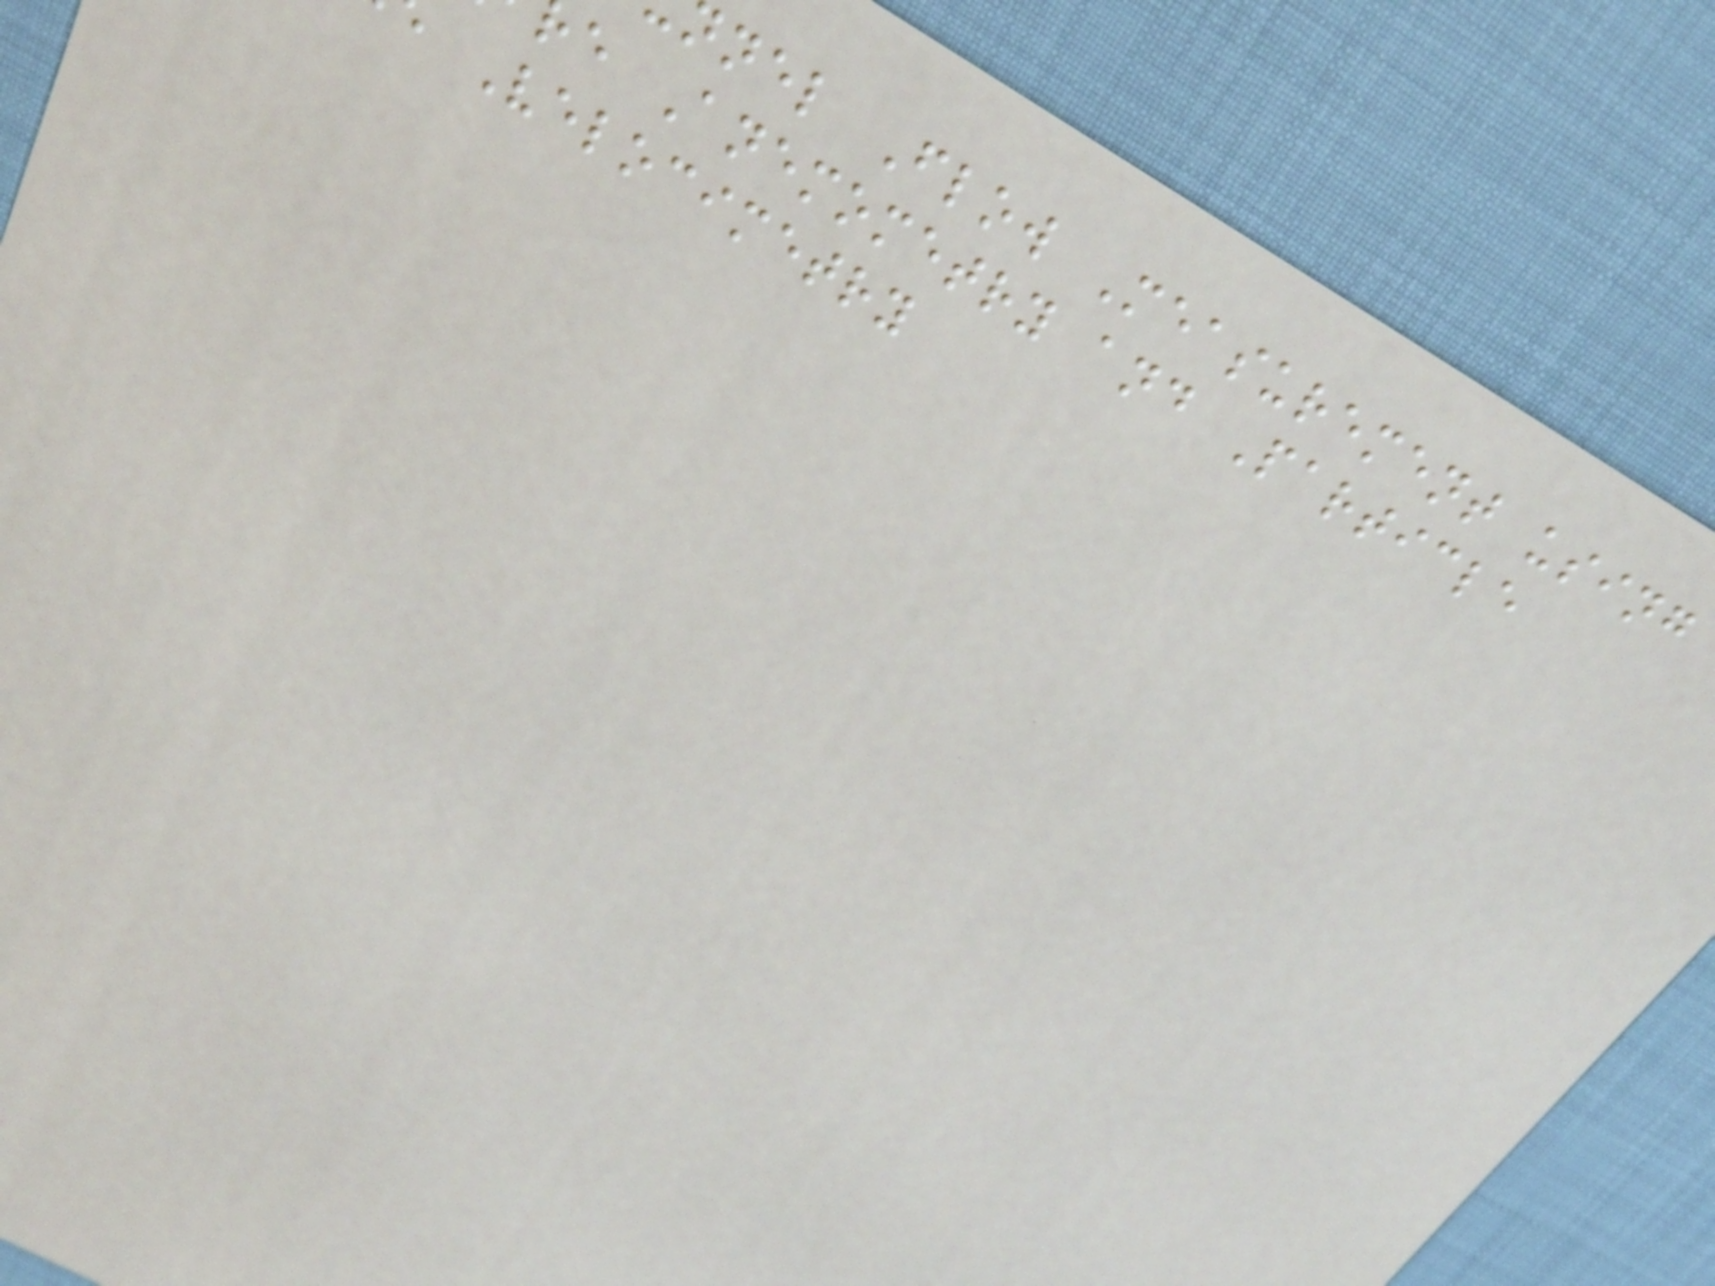nnel Flow Measurement using
e Anemometry and Particle
Velocimetry
